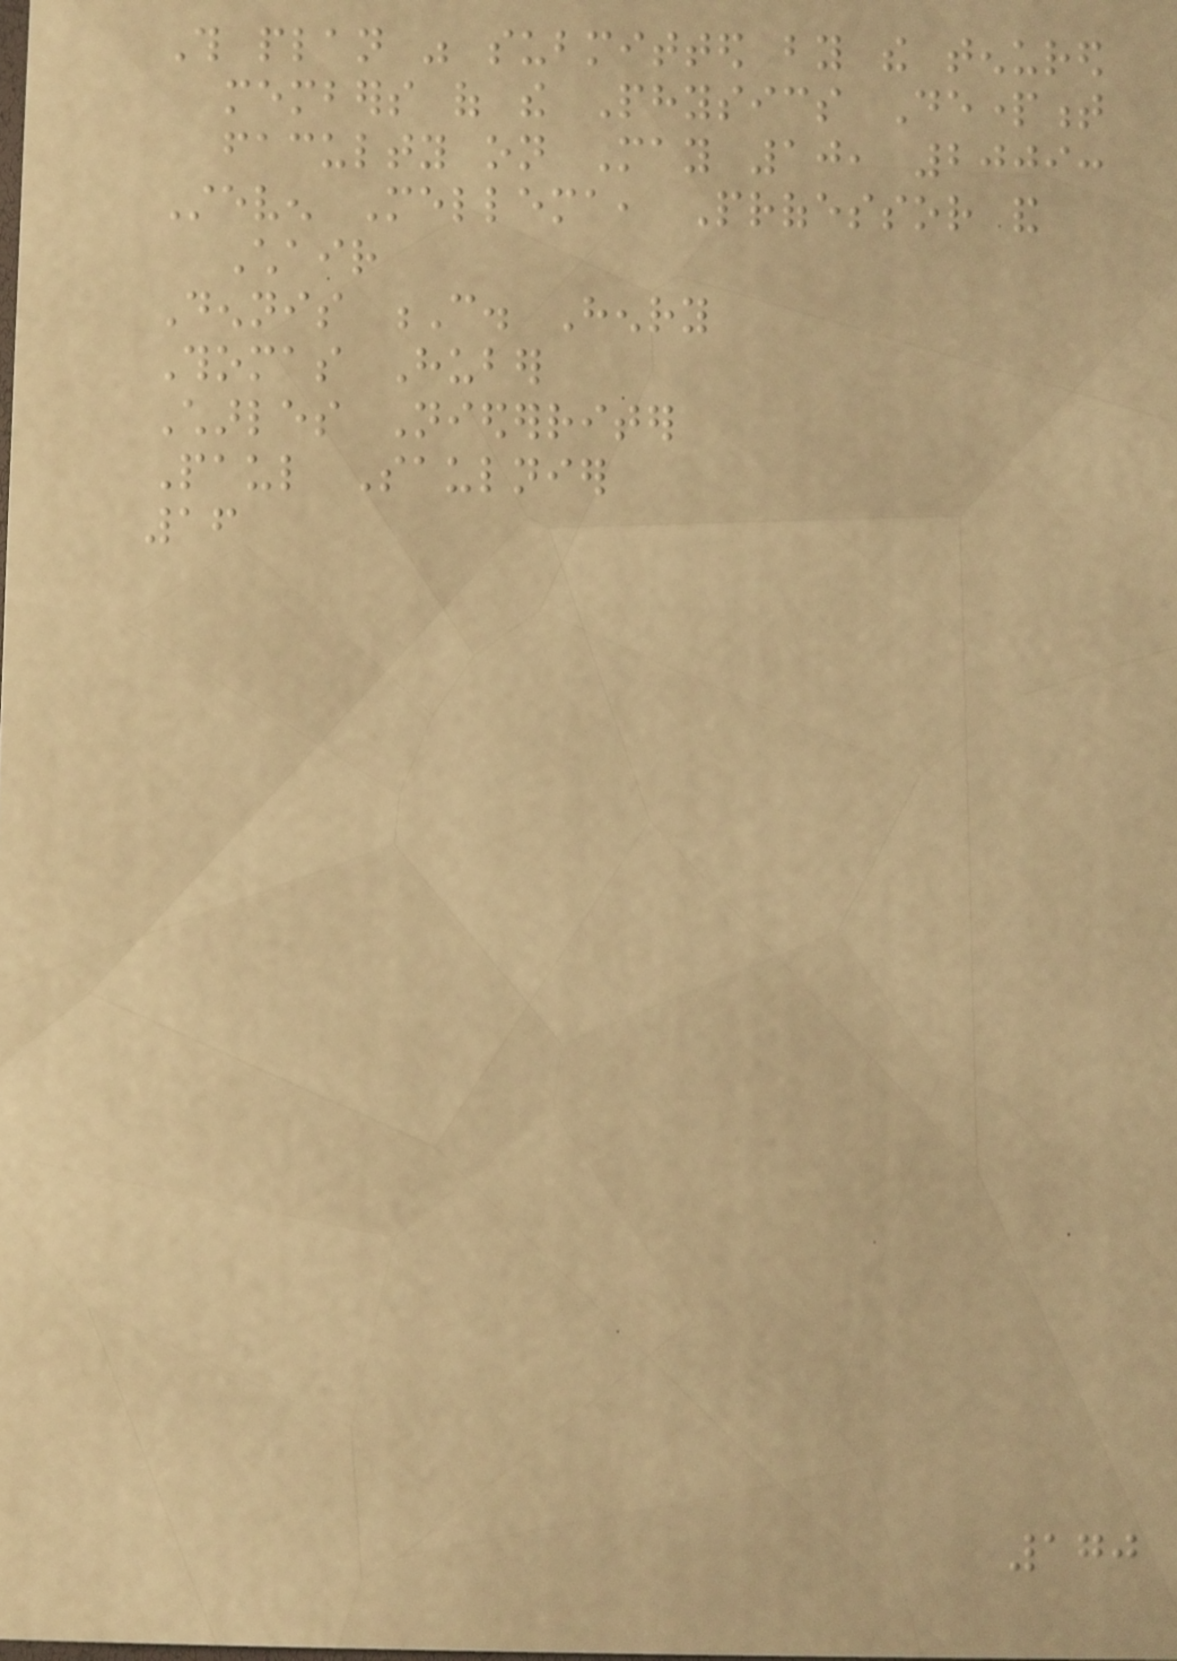This plan was submitted by the tenured
members of the Physics Department
faculty on May 10, 2009:
Steven Mellema, Professor and
Chair
Dennis C. Henry
Thomas Huber
Charles Niederriter
Paul Saulnier
16
170
